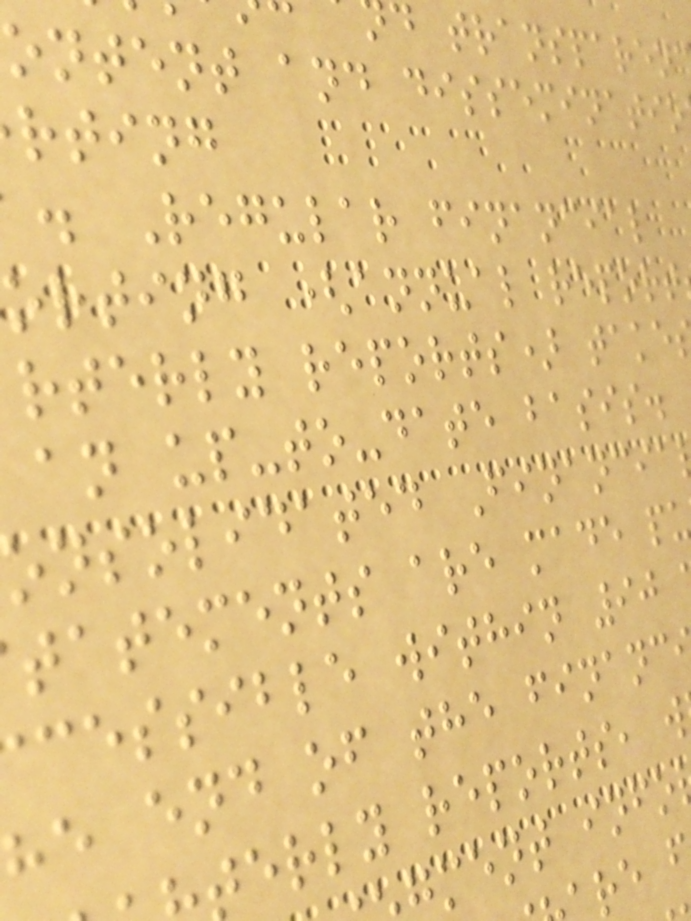d transparen
ontent and disseminatio
rting
. Regular financial
orting (annual report
rterly reports) take
an up-to-date basis.
onsolidated Financia
tatements are made pu
cessible within 90
he end of the financ
erly reports, w
ment info
